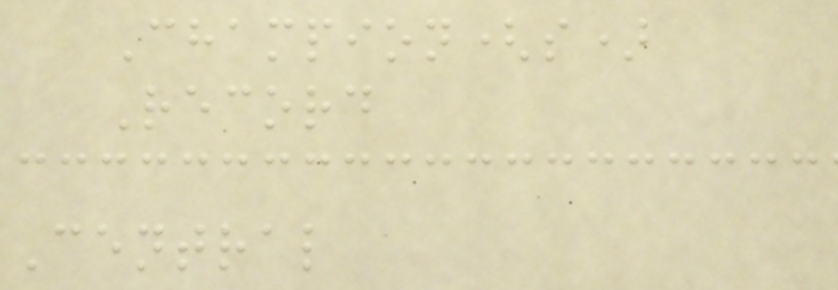Champion(s)
Record
Central
